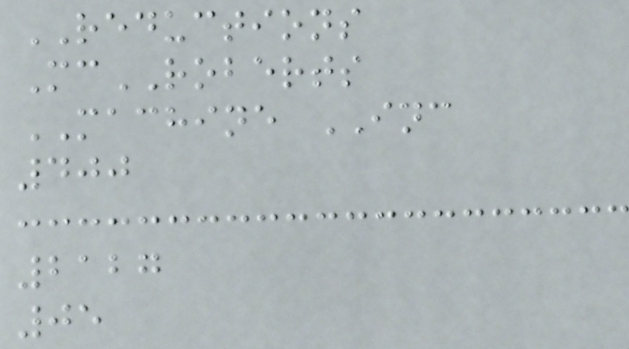REDUCTIONS
McROBERTS
MACHINE INC
400
2127
05
